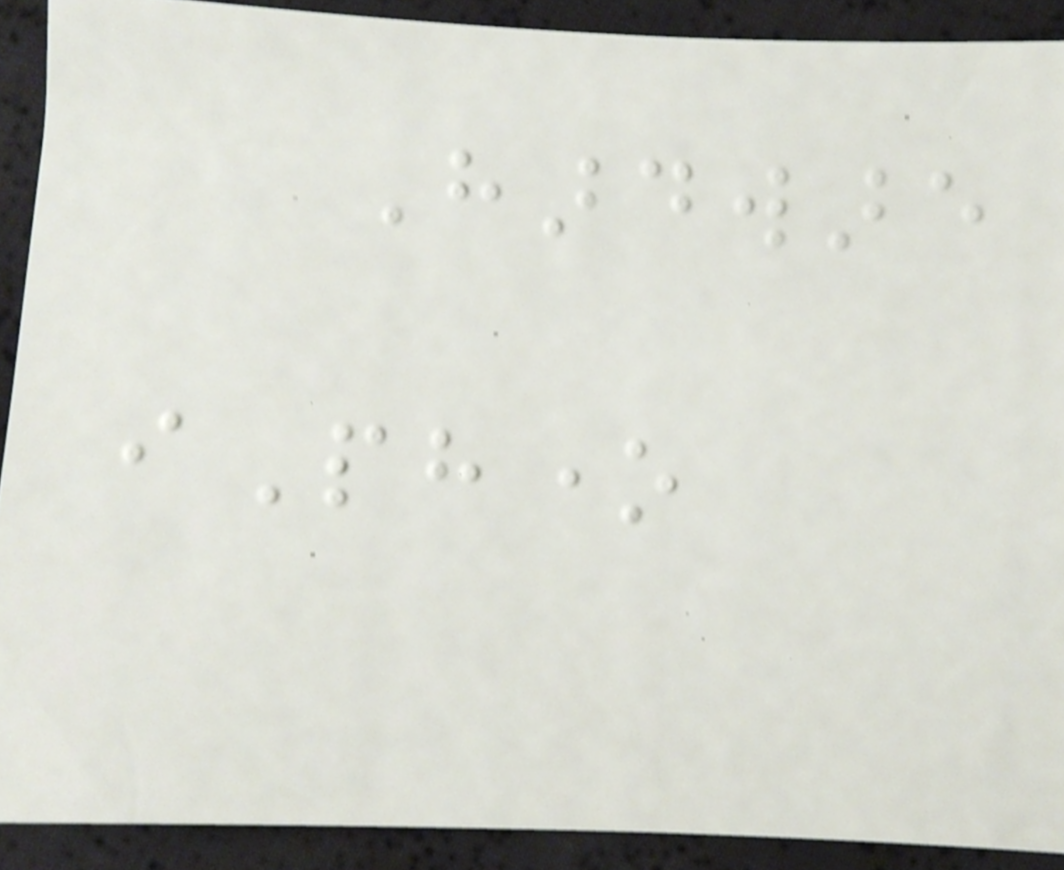Hardware
iPhone
